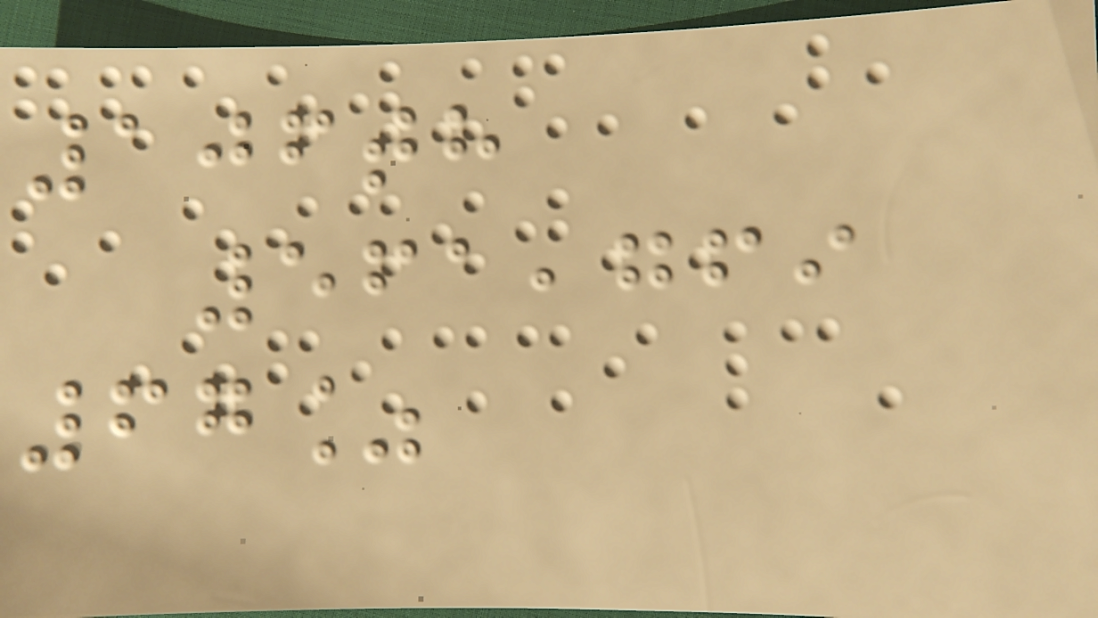106th
561,769
67%
